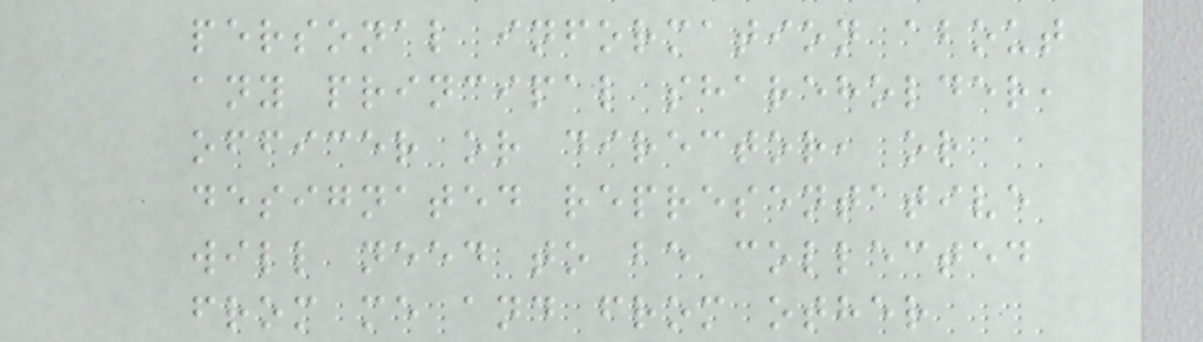personal information about
any principal shareholder,
officer or director, or
designated representative
will need to be collected
from me and from other
